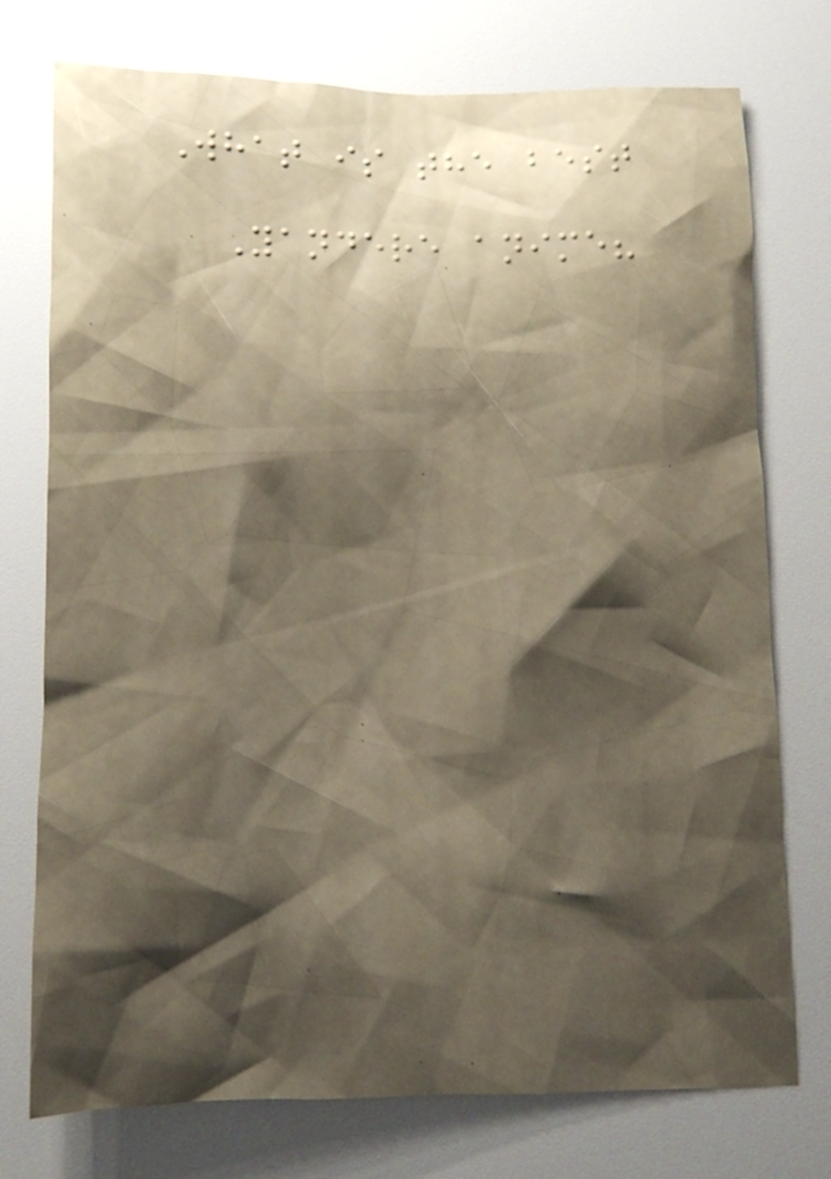What is the best
Yandere anime?
